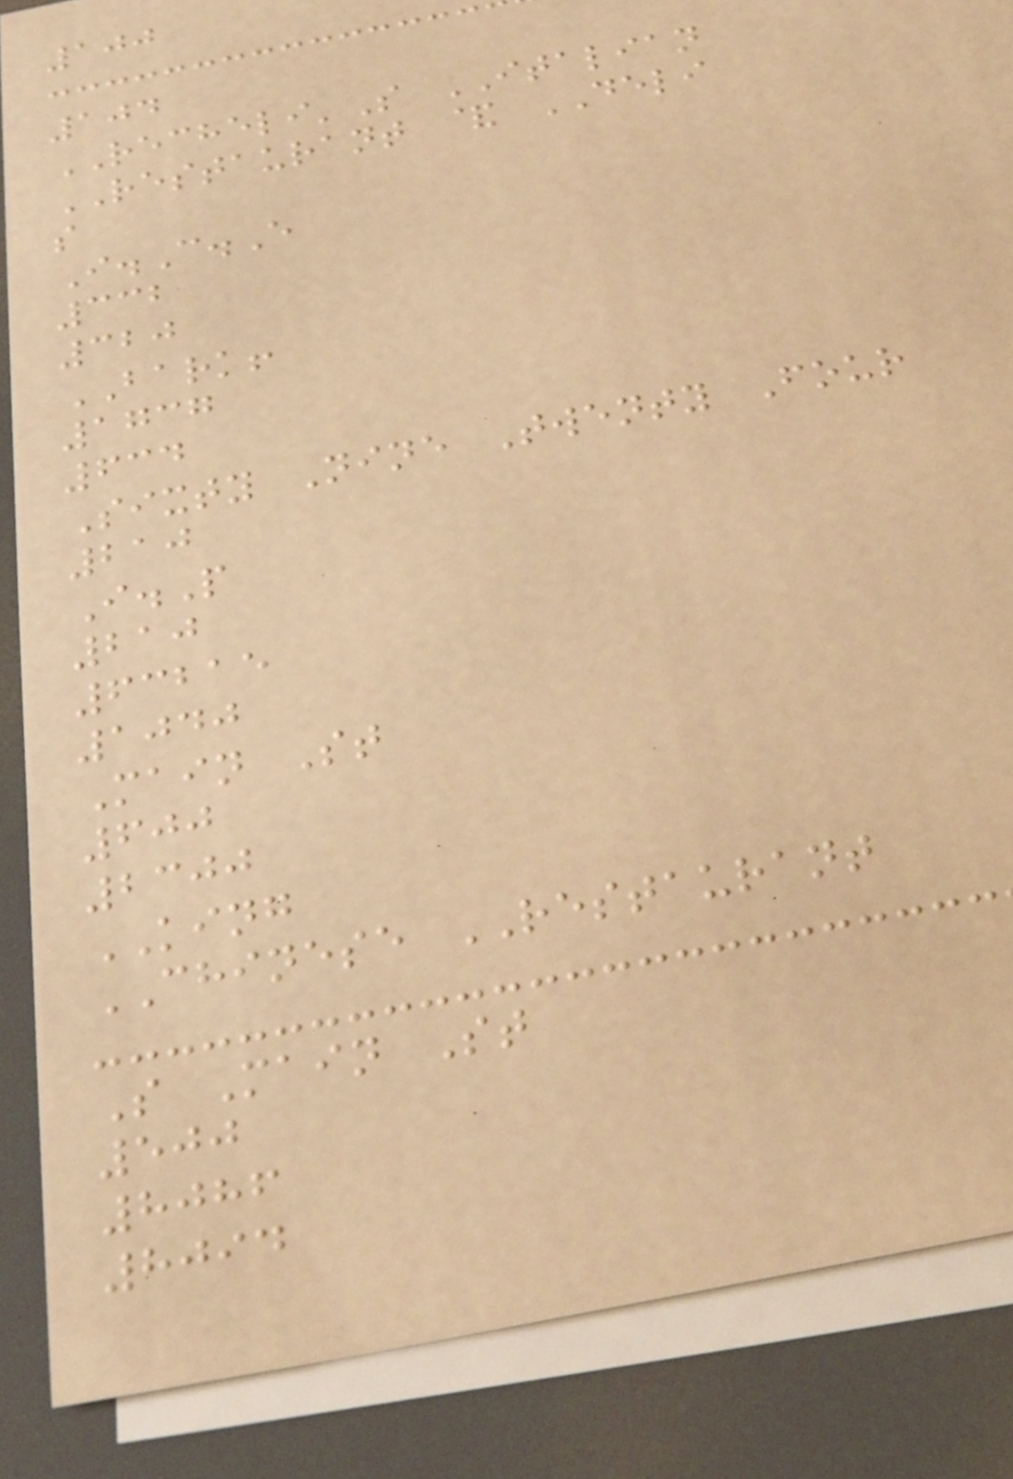100
104
RECHELI'S ITALIAN
RESTAURANT & DELI
s
I.C.E
332
320
BARK!
1737
634
Sixty Nine Twenty Four
210
I.P
210
63215
1040
Main St
600
2300
KING
CHINESE RESTAURANT
S Main St
500
8086
8094
